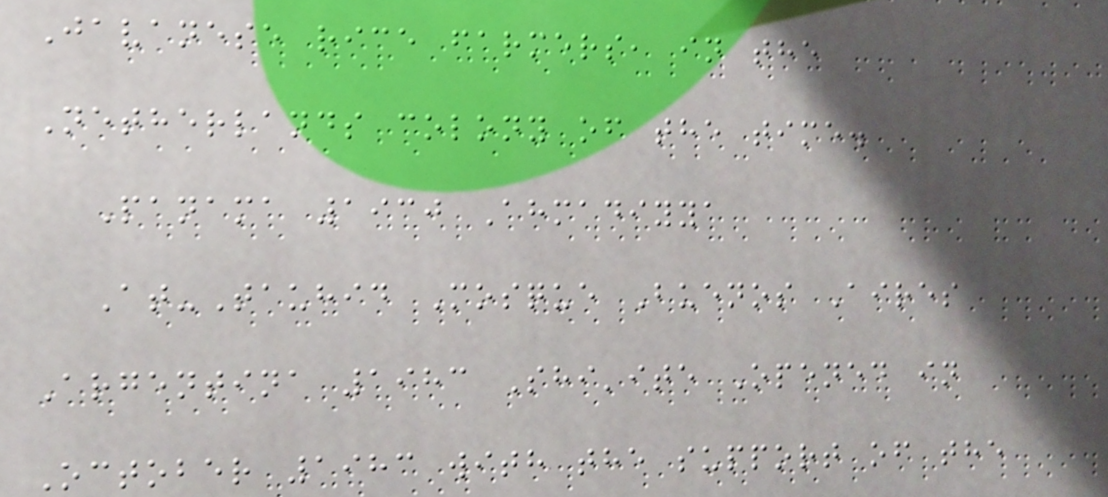Javanese rice farmers, in the
Netherlands colony of the time.
Panama 1930 Ahmadiyya
At-Tauhid Mosque Buenos Aires
Argentina 1983 Shi'ite Opened in
October 1983 with the support of the
